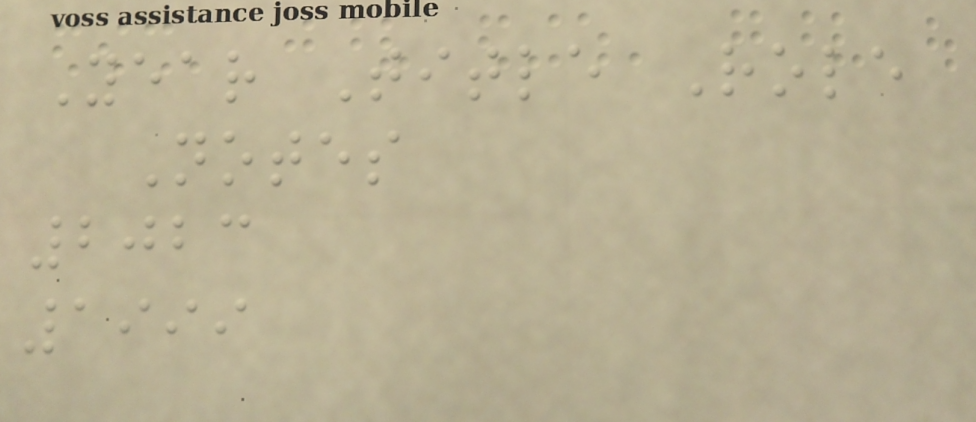Year Title Role
Notes
2023
1999
